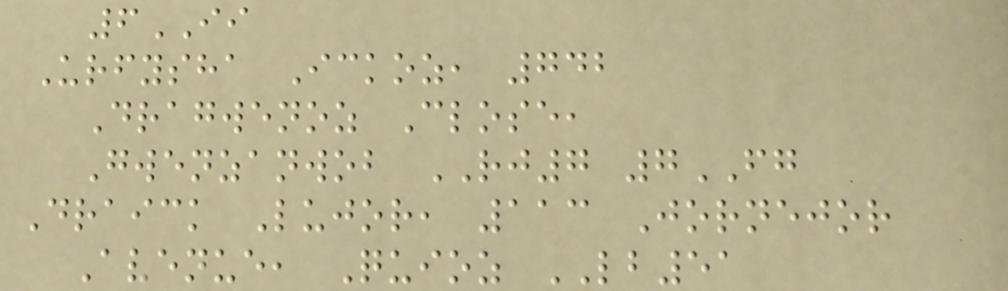6II
Urfysha Ickoz, 742
Dragwenoz Close,
Gwenzanwob RJ7 7FG
Draick Lujor, 113 Jornejor
Avenue, Quioz LB51
